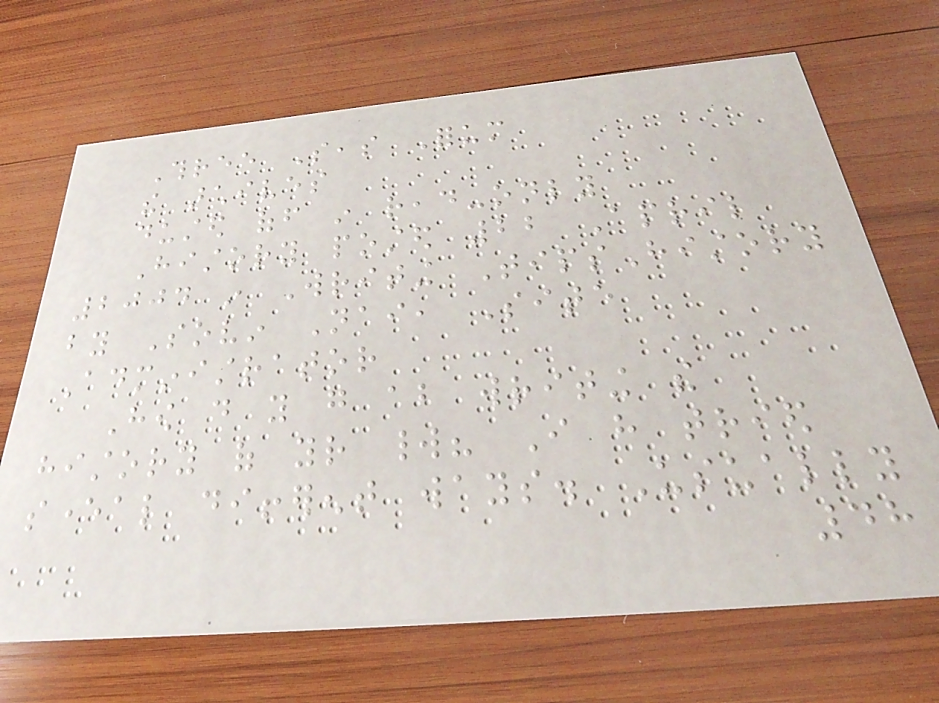Three Seas Forum
the archives
dusted off in read-only
History posted 22 April
2004 in Writing TipsHistory
by Sovin Nai, Site
Administrator
How do you go about writing the
history of your world? I have tried
several different ways. Usually
48
